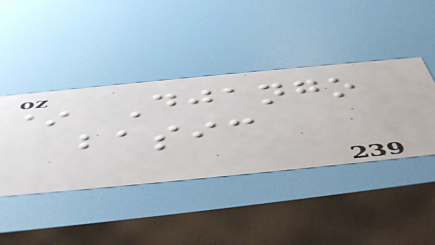* Django
basic
